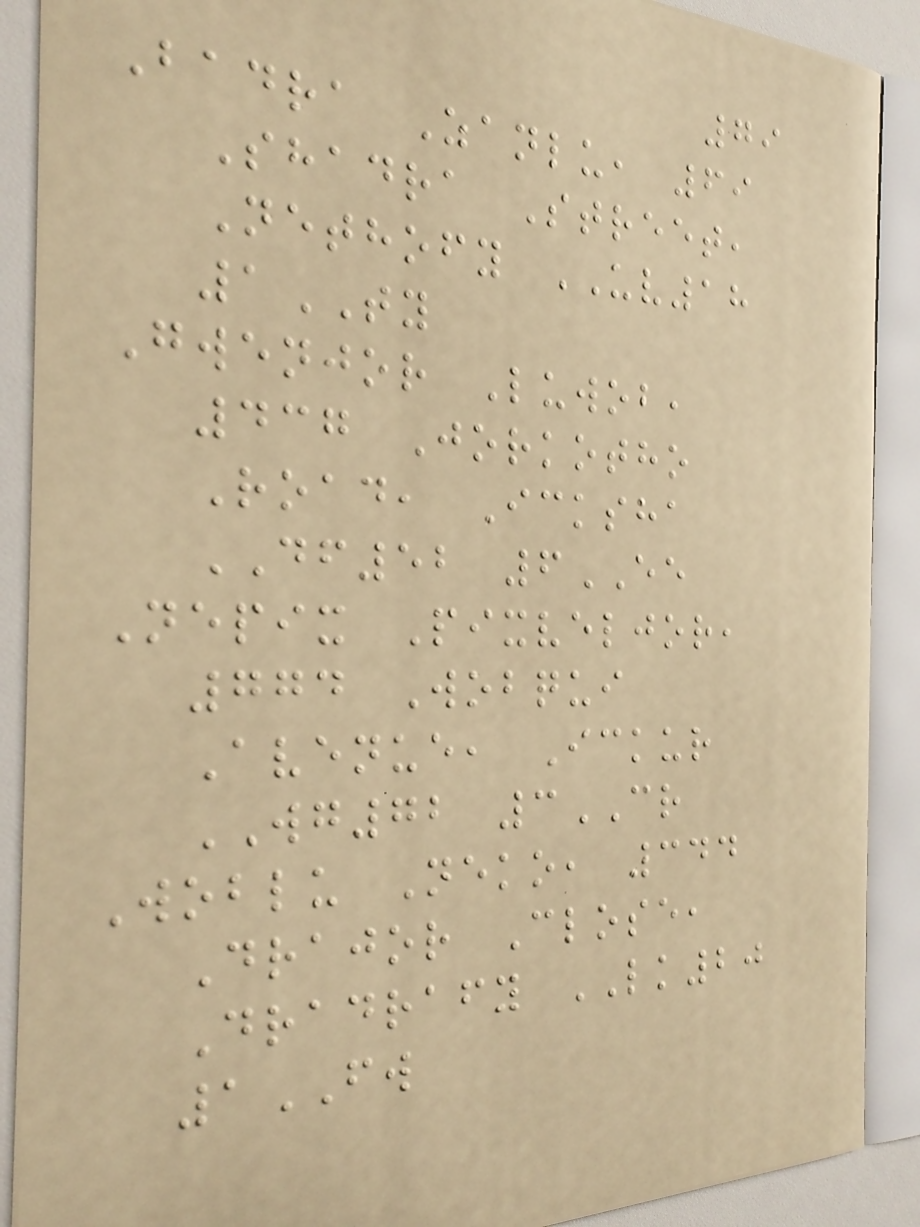79
Badra Zanlu, 69
Shadra Street,
Nethofy UV18
1TY
Gwenjor Luwob,
437 Jorkotho
Road, Icksha
DF52 6EE
Nepix Pixveljor,
774 Wobqui
Avenue, Ickur
WG72 3CR
Woblu Neko, 344
Drajor Close,
Dradrafy LK20
1FW
